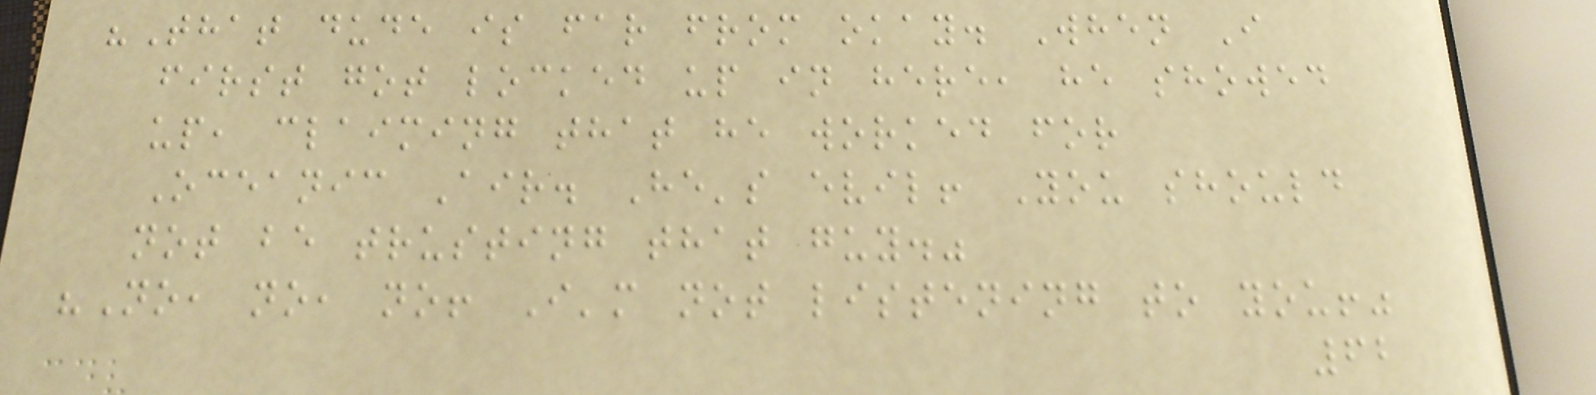"That dude is far from okay. When I
first got locked up in here, he showed
up, claiming that he worked for
Oceanic Air. He's evil! You should
not be trusting that guy."
"No, no, no! I'm not listening to you!"
62
